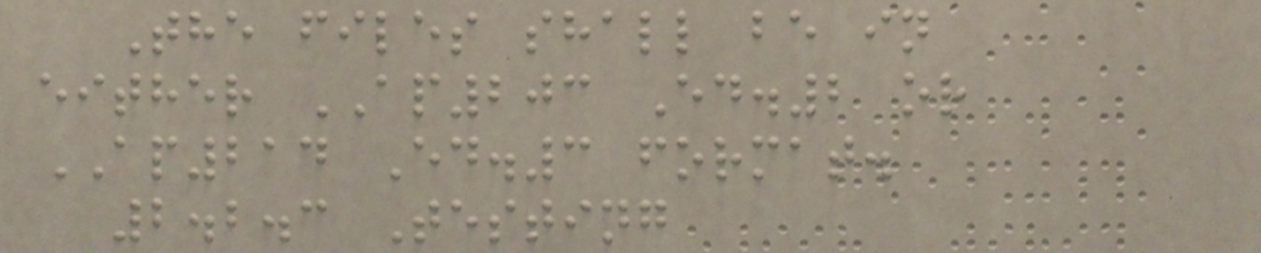The files shall be in
either AP203 Ed.2 or
AP214 Ed.3 format.
2.2.3 Testing
